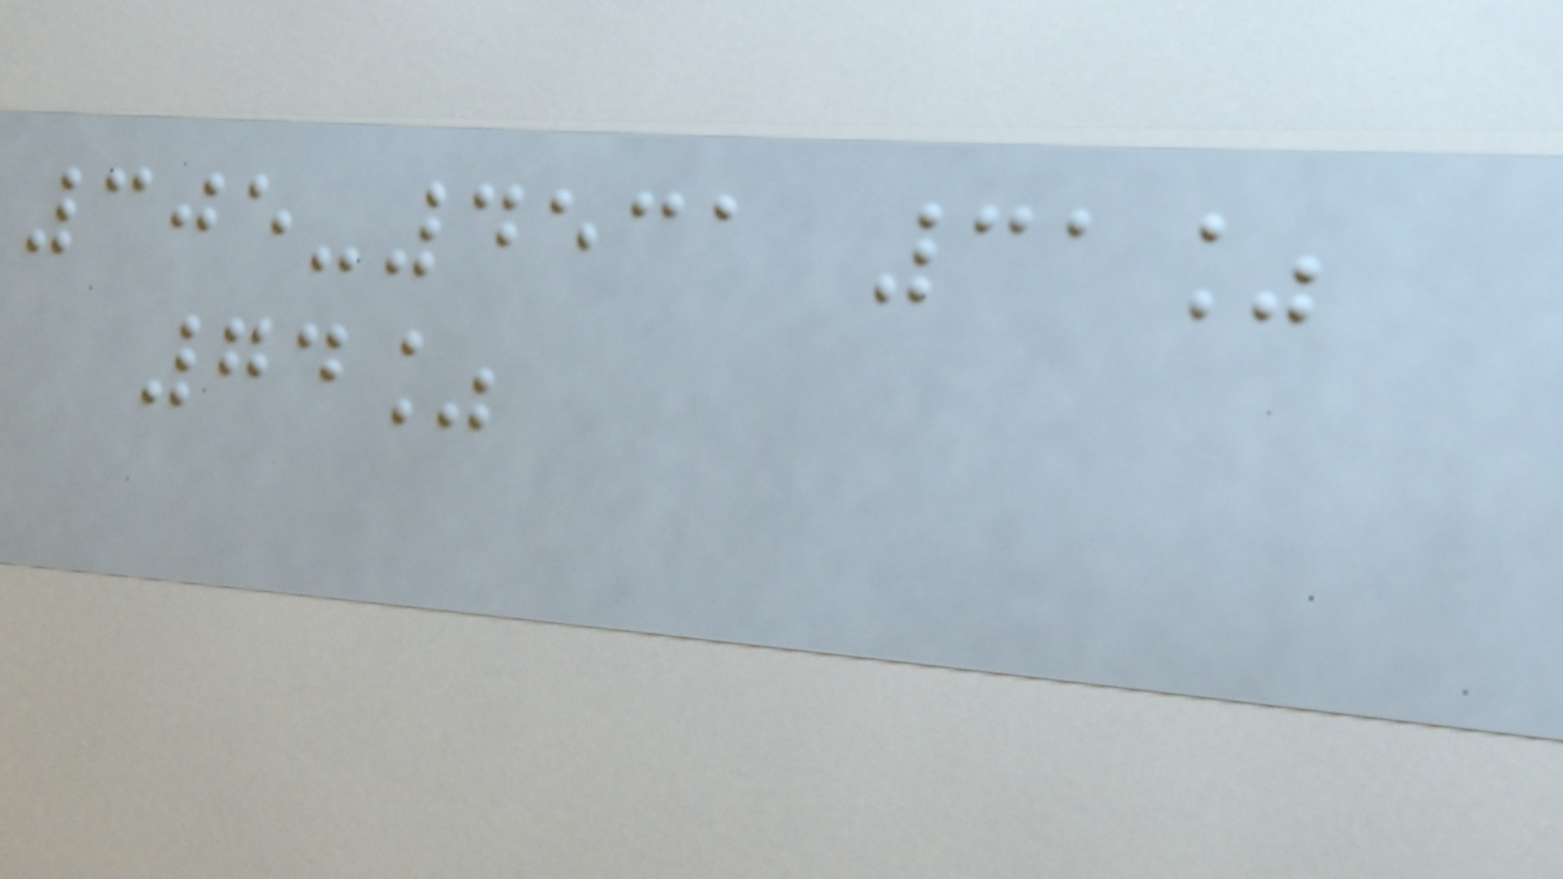305-4531 31%
74%
